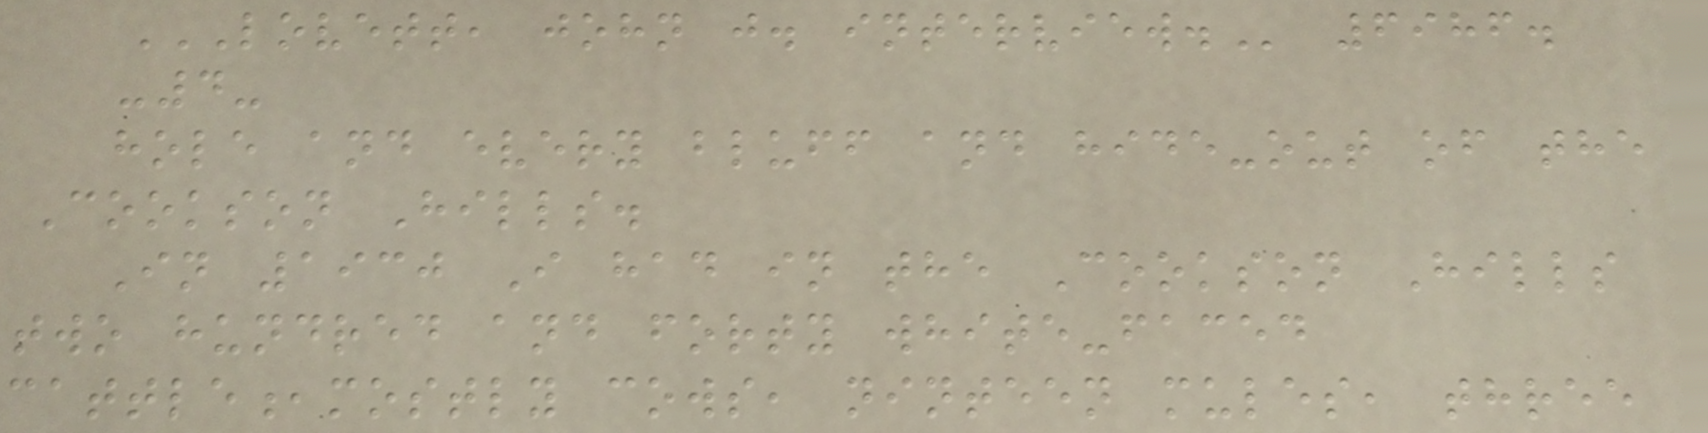LOVETT, JOHN J. INTERVIEW. 6986.
-4-
hole and every bluff and hide-out of the
Cookson Hills.
In 1930 I had in the Cookson Hills
two hundred and forty white-faced
cattle,mostly cows, ninteen mules, three
